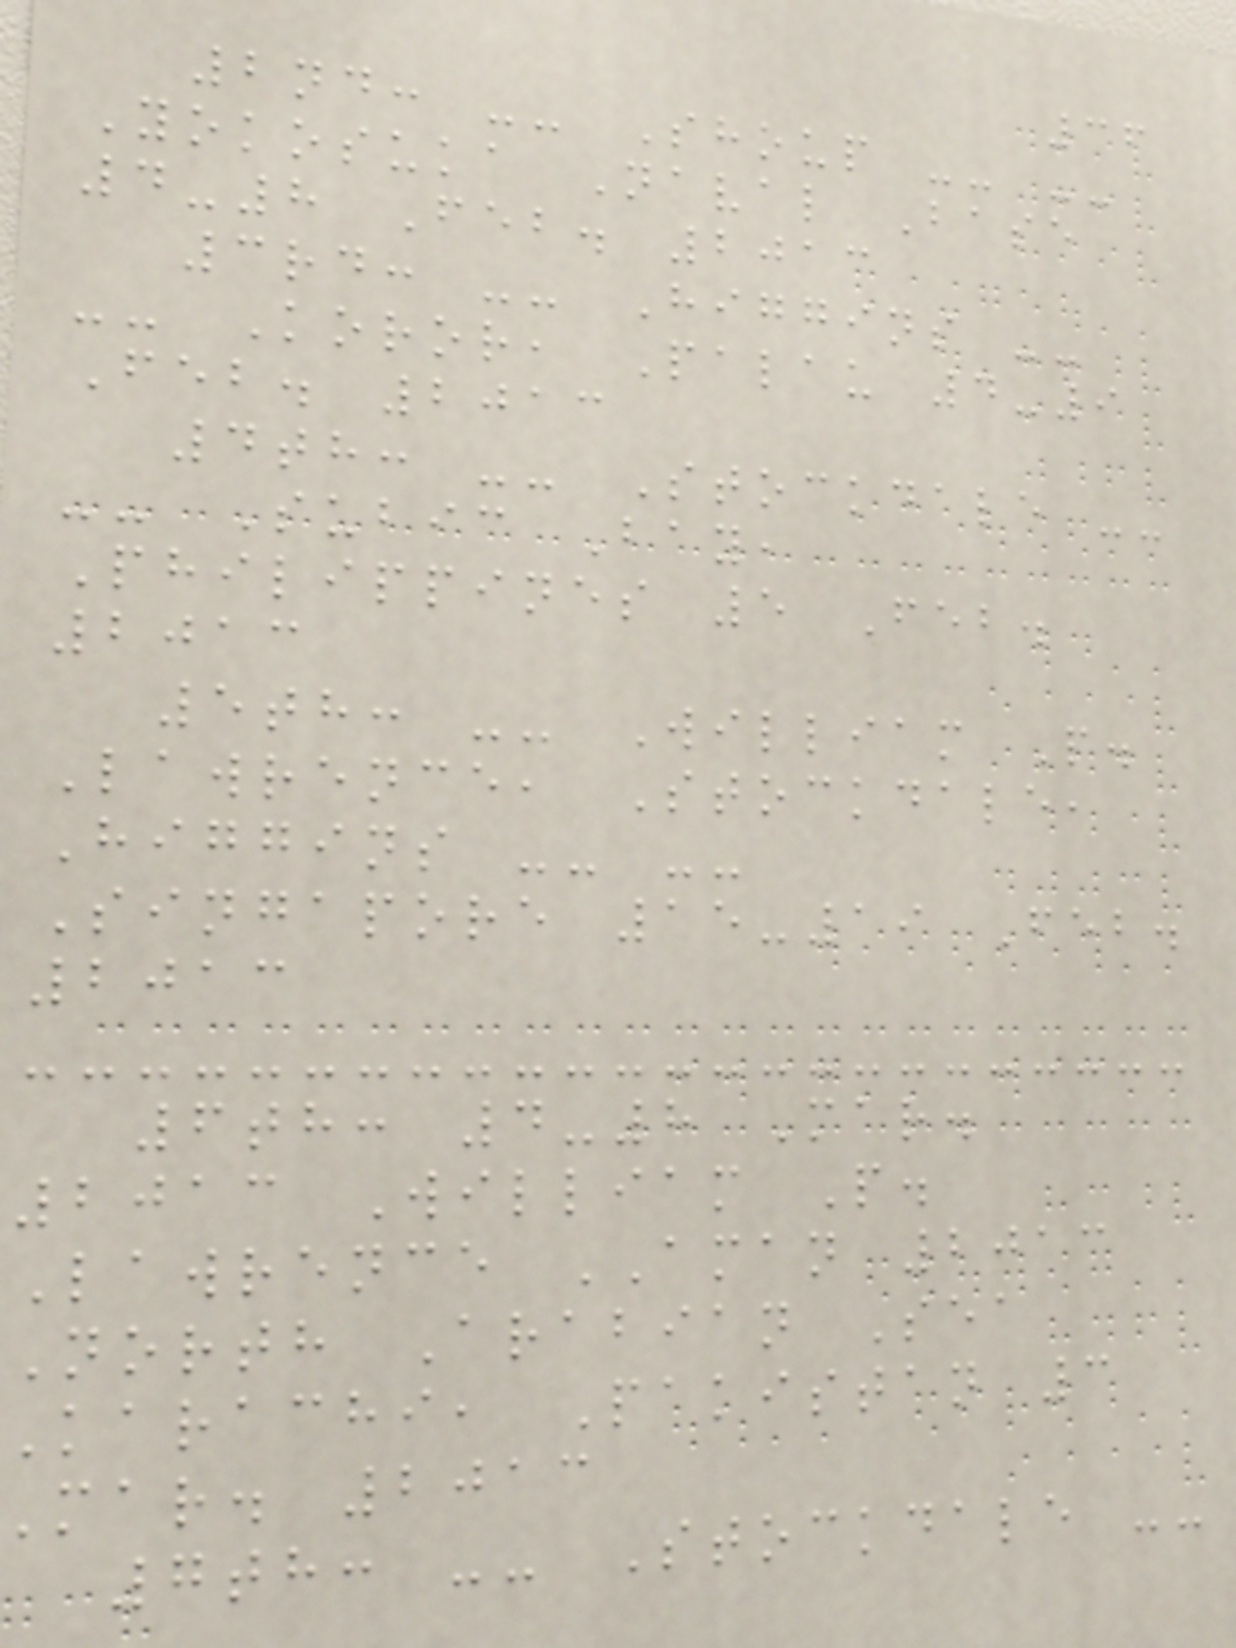36
2nd: -- Shoup -- --
Yokosuka Naval Base
4-8 Feb. 2013
3rd: -- Higgins --
-- Koror, Palau 4-9
Feb. 2013
4th: -- Stockdale --
-- Subic Bay,
Philippines 5 Feb.
2013
5th: -- William P.
Lawrence, Stockdale,
Higgins -- --
Singapore 15-19 Feb.
2013
6th: 4-8 Mar.
2013 William P.
Lawrence AMAN 2013
North Arabian Sea
karachi, Pakistan 3
mar. 2013
7th: -- Stockdale --
